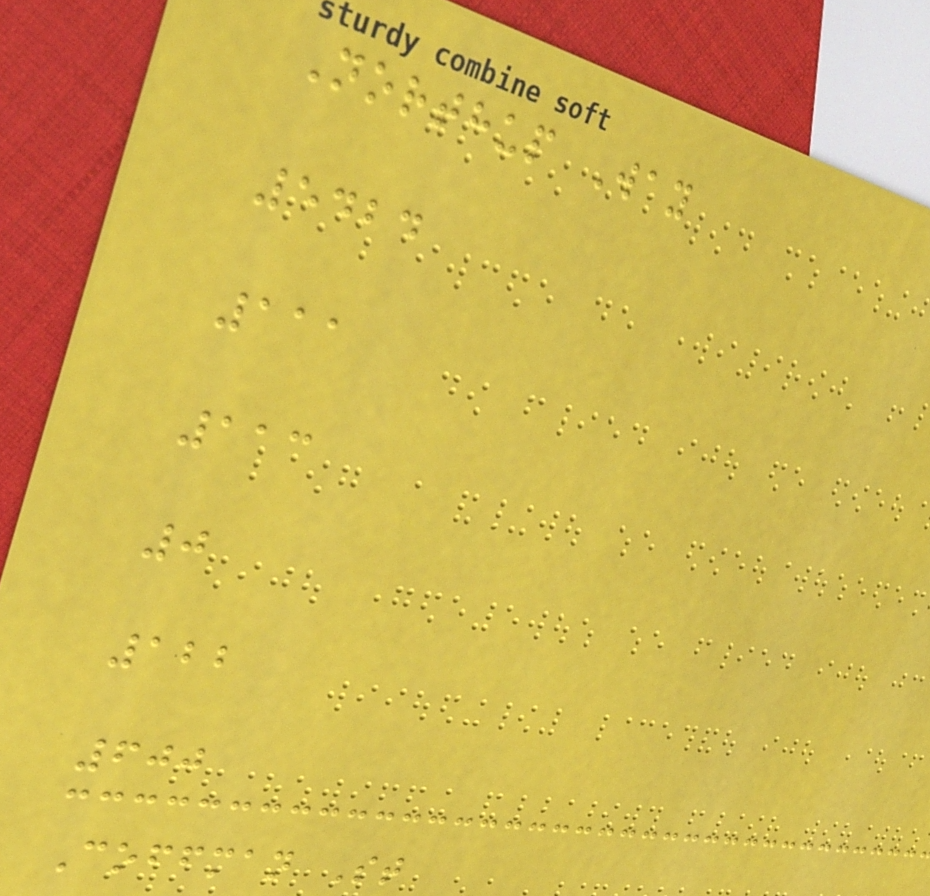Northup Way
5424
111
113
0
122
600
Coffman St
